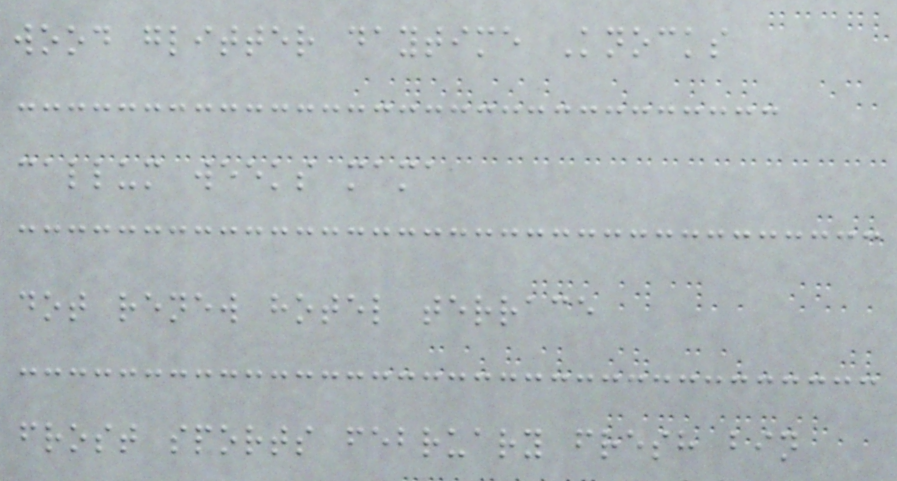wood glitter daytime Knocks
callum weeks mama
dot renew hotel terrace
frost sports february fresh bin
